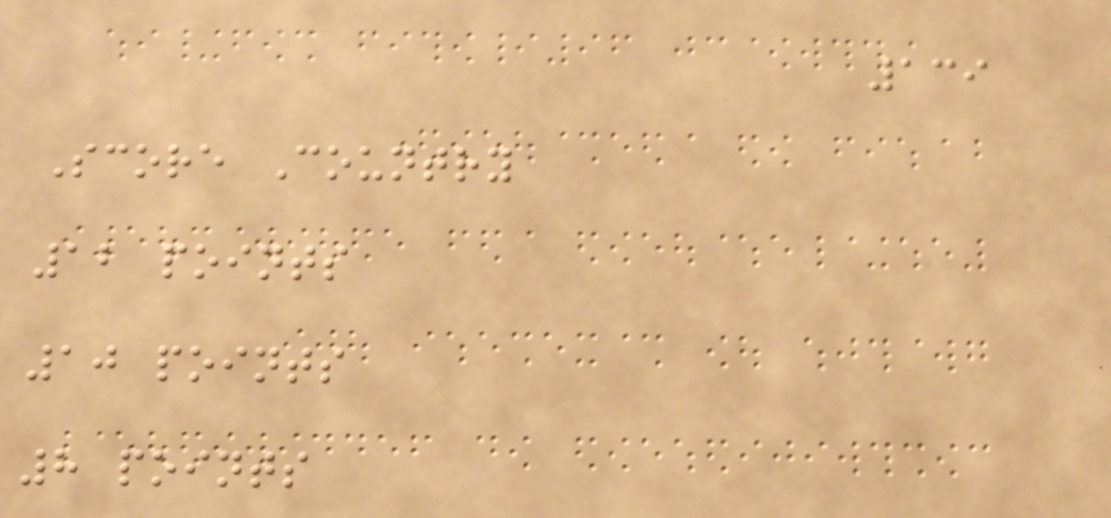139
Score Country
12 points
10 points
8 points
